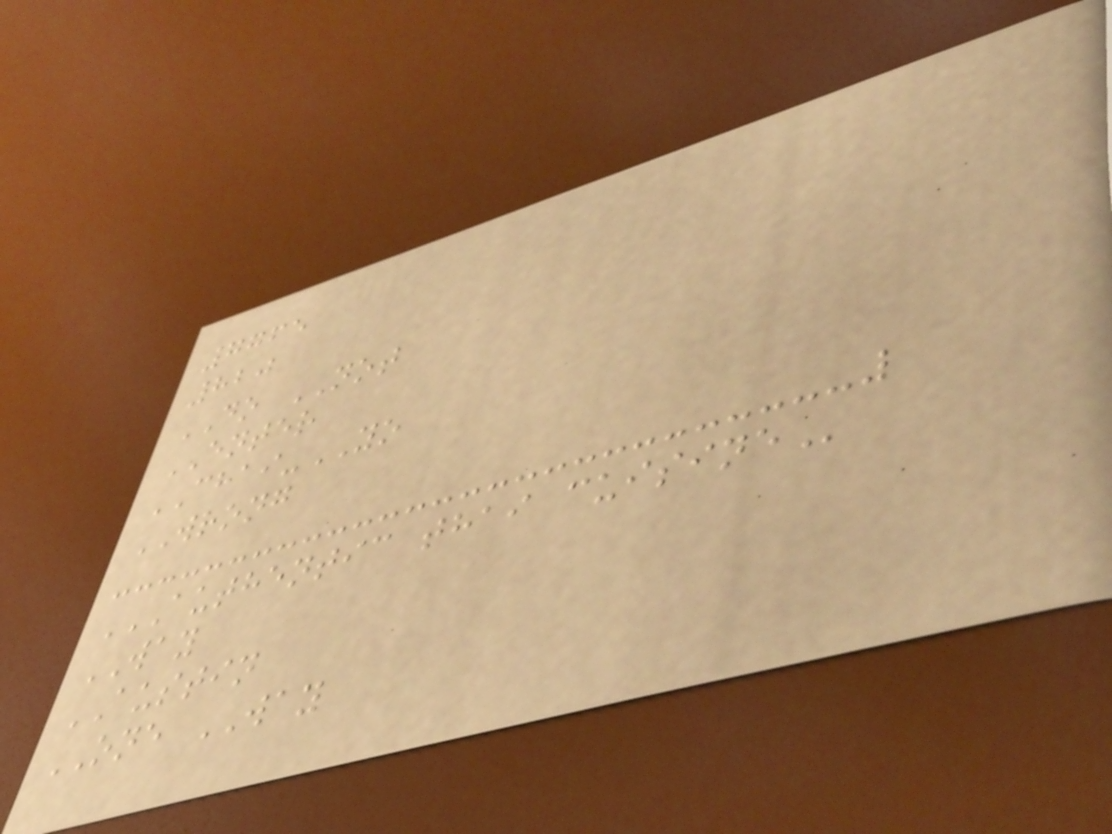7765
820
DO NOT
ENTER
CHAI-YO
WRONG
AUTHENTIC THAI CUISINE
WAY
AUSTIN
ONE WAY
